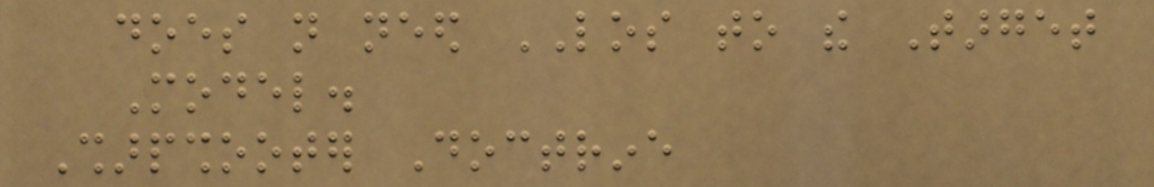does not need LOS to the Target
Model.
Sharpshooter Doctrine
